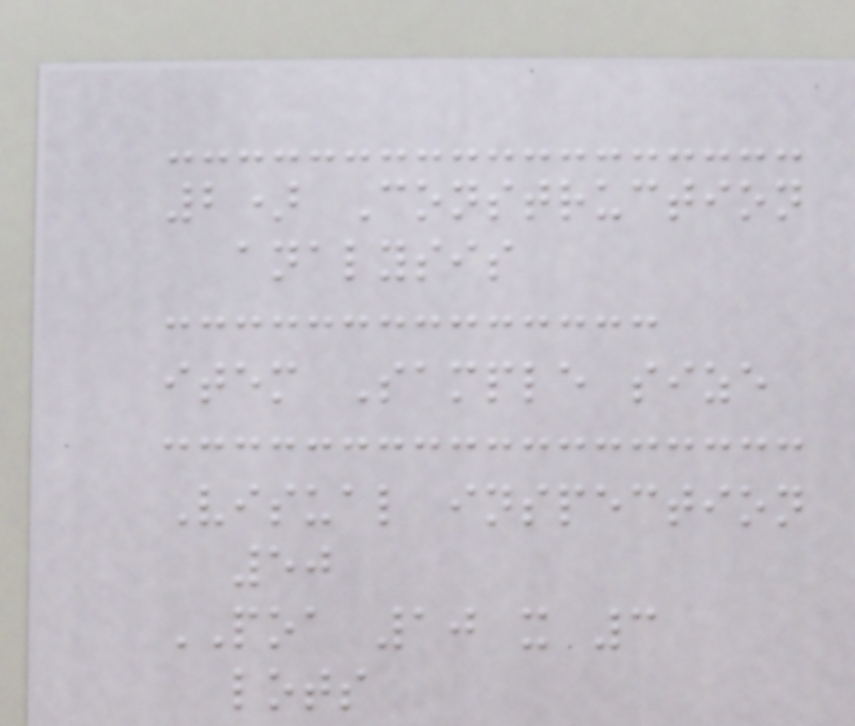2) Construction
analysis
item Sample size
Visual inspection
50
POA 10 x 3
lots
